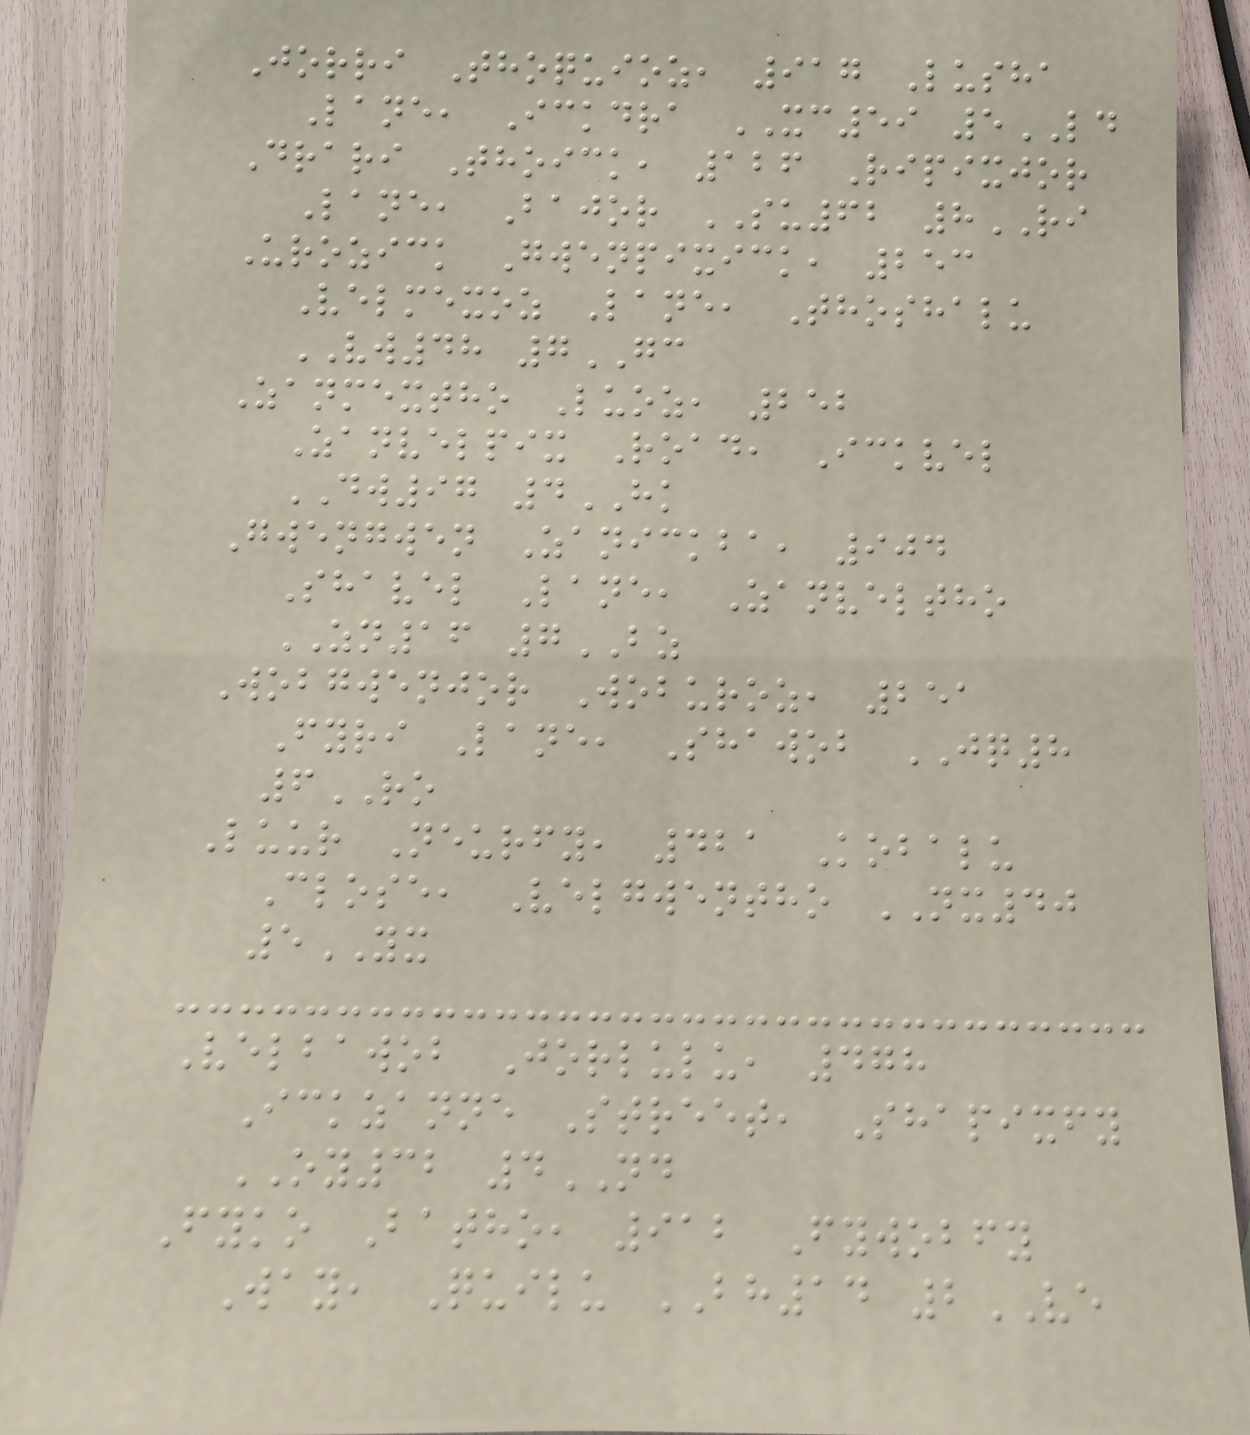Jorri Thoquioz, 917 Lusha
Lane, Ickdra XC59 5LD
Drari Thoick, 126 Ripixjor
Lane, Bajor SU62 8RI
Urozick Gwenpixick, 253
Velmexoz Lane, Thoshalu
VW48 7GC
Zanmextho Luoz, 252
Zanvelpix Road, Ickvel
DW97 4HK
Gwengwen Zanickba, 904
Shavel Lane, Zanveltho
ZN16 7BZ
Wobgwenjor Woburoz, 251
Fyri Lane, Shawob JQ8
6RO
Luur Neurfy, 421 Kobalu
Close, Velgwentho NX40
5YX
Velbawob Jorlulu, 478
Ickzanne Street, Shapixfy
OY32 4ND
Fyko Batho, 912 Fywobfy
Way, Quilu BH14 2VE
